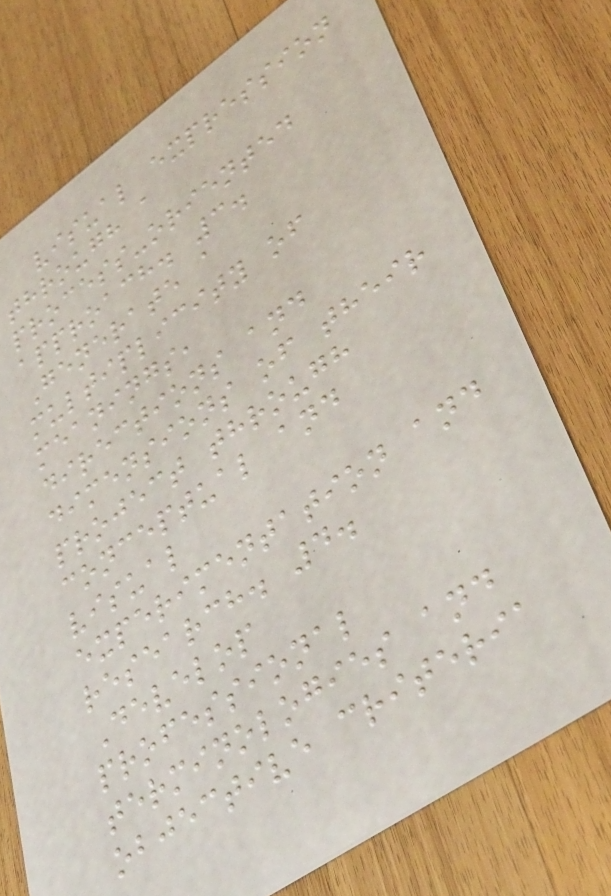visual expression
through a
process-oriented
approach. 3.
Generate a
multiplicity of
meanings,
directions and
dimensions of their
project through
conceptual and
visual
experimentation and
research. 4.
Develop
professional
terminologies and
objective criteria
